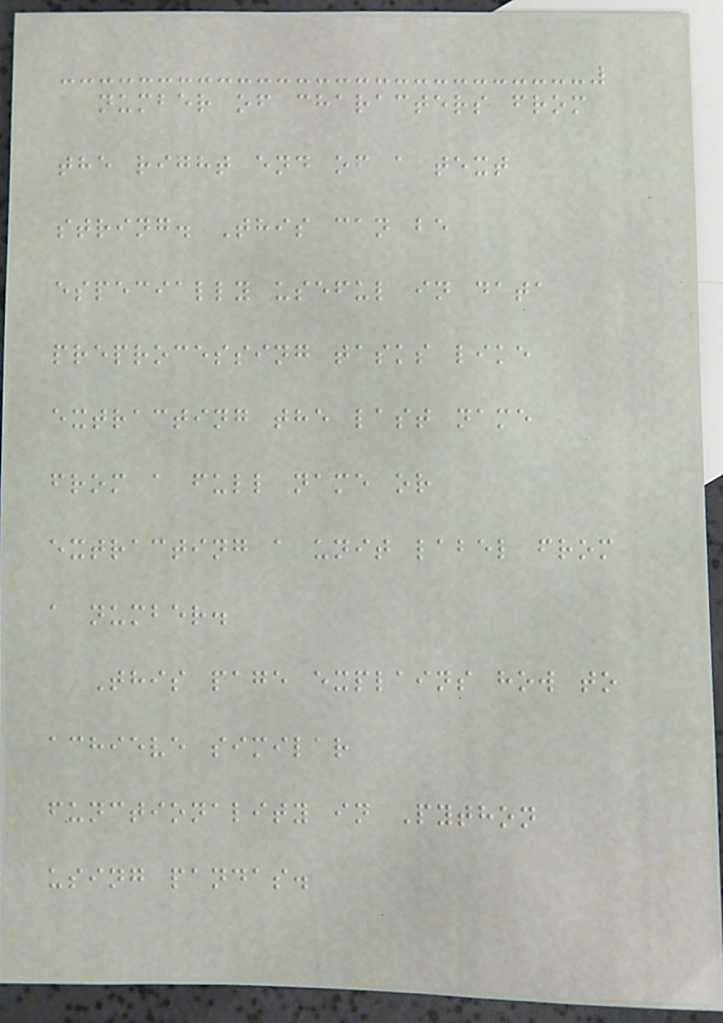number of characters from
the right end of a text
string. This can be
especially useful in data
preprocessing tasks like
extracting the last name
from a full name or
extracting a unit label from
a number.
This page explains how to
achieve similar
functionality in Python
using pandas.
